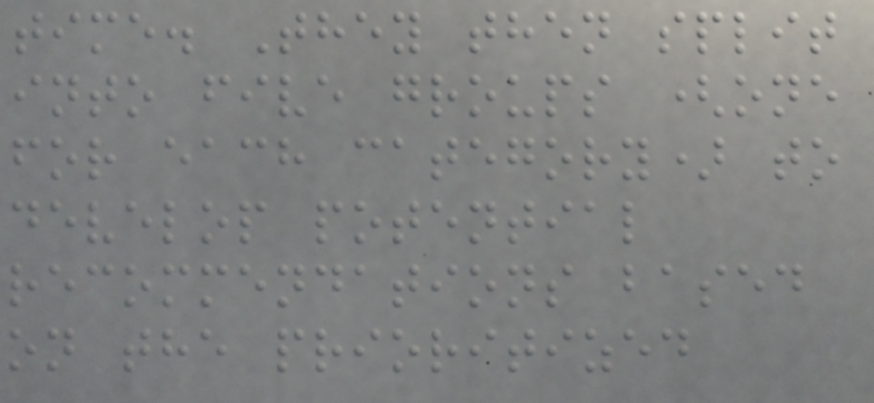time. They then split
into five groups (one
for each category) to
develop potential
recommendations based
on the prioritized
